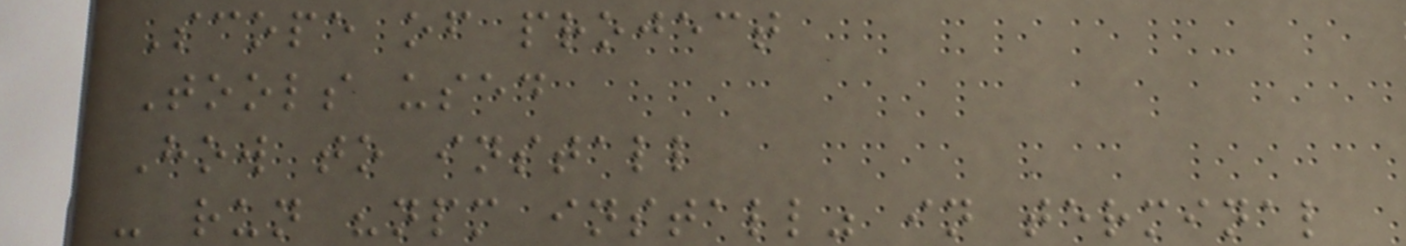Scope of project
Tools used
How to install
- run "npm install" in terminal
